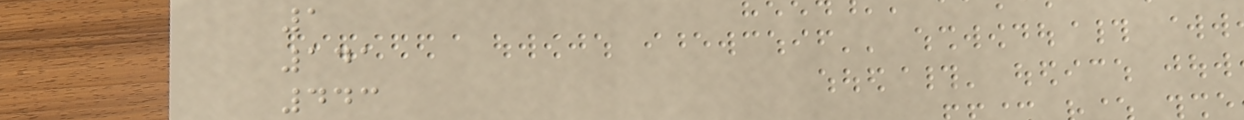1
141
443
